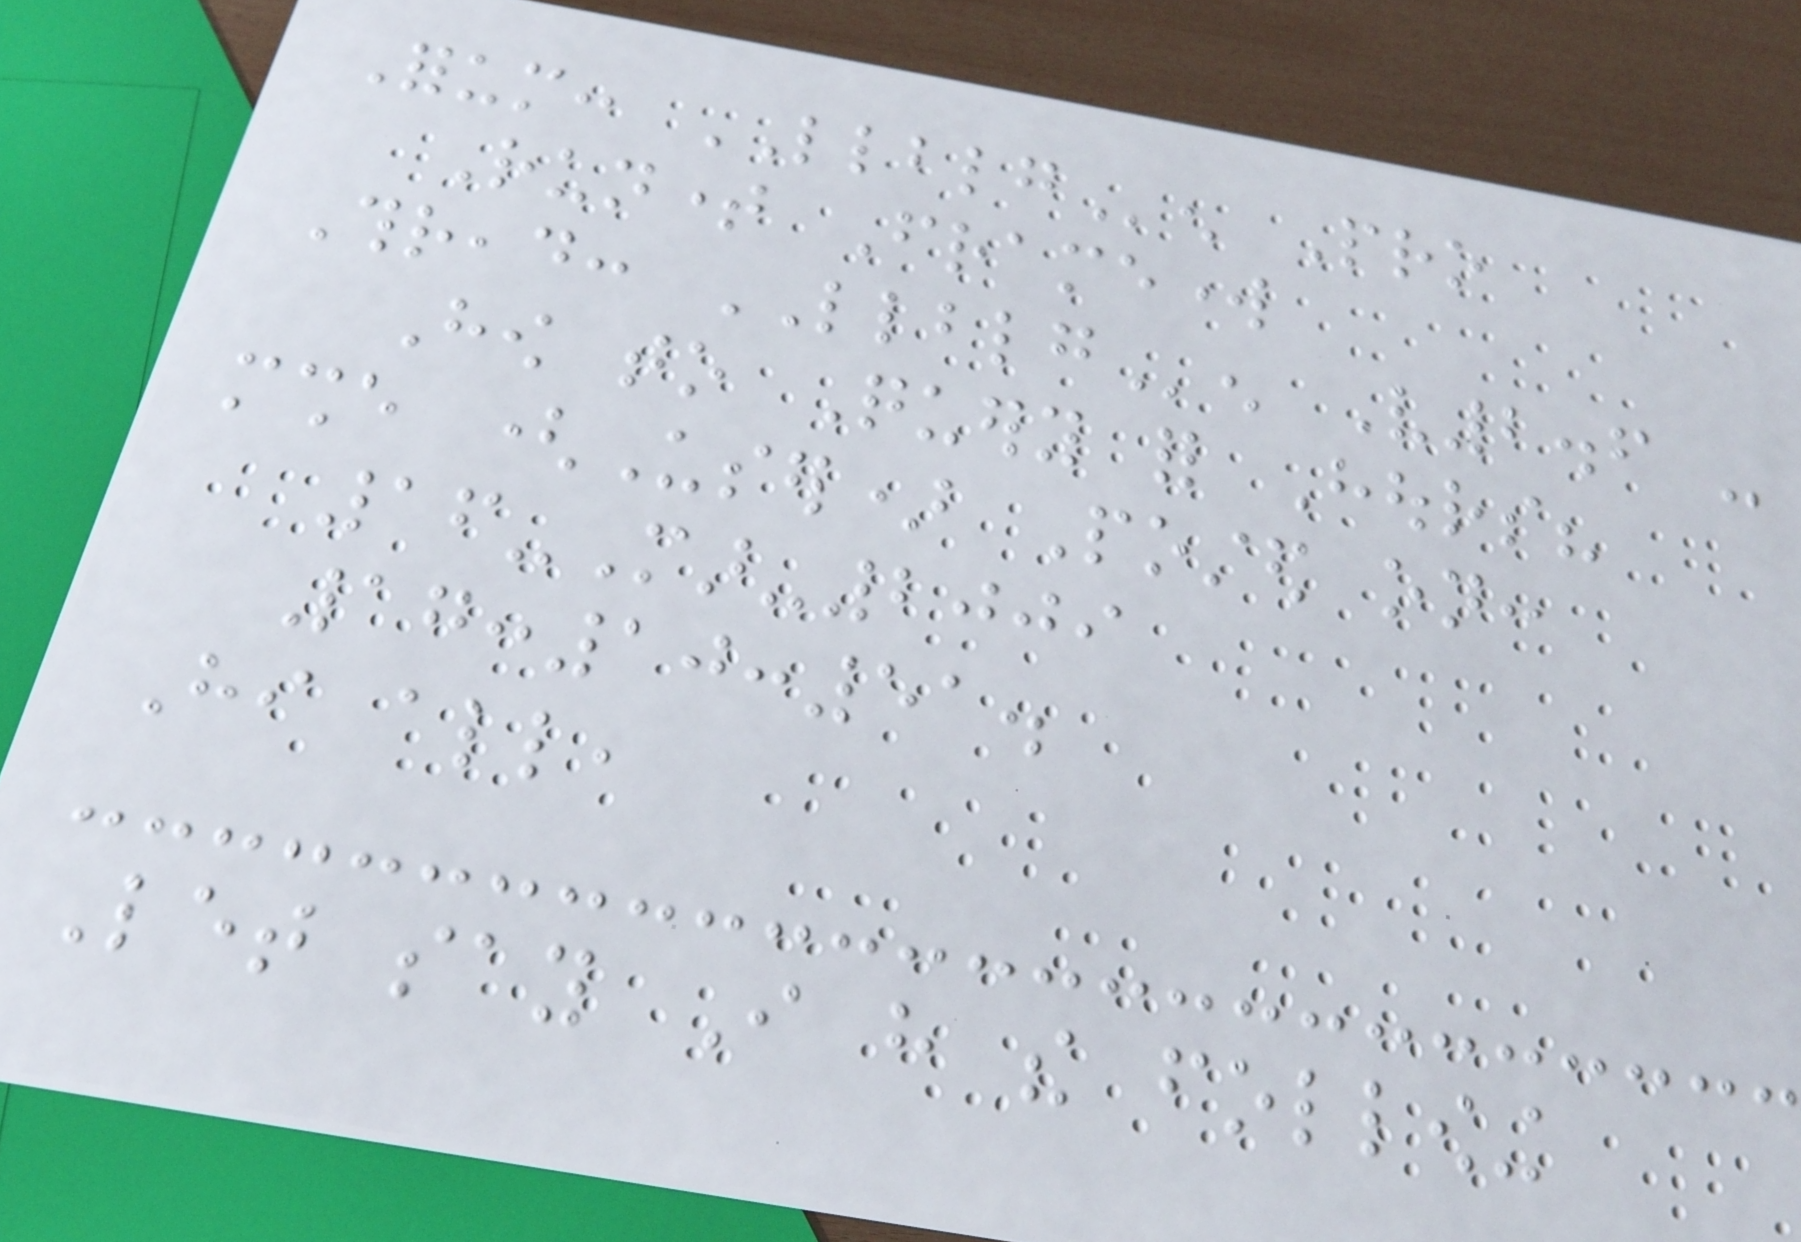Forum: LLBLGen Pro
Runtime Framework
Thread: LLBLGen V2.6 -
How to Query for Hours?
mshe (User) Posted on:
16-Mar-2009
17:10:51.
Hi all,
Let say I have the following
